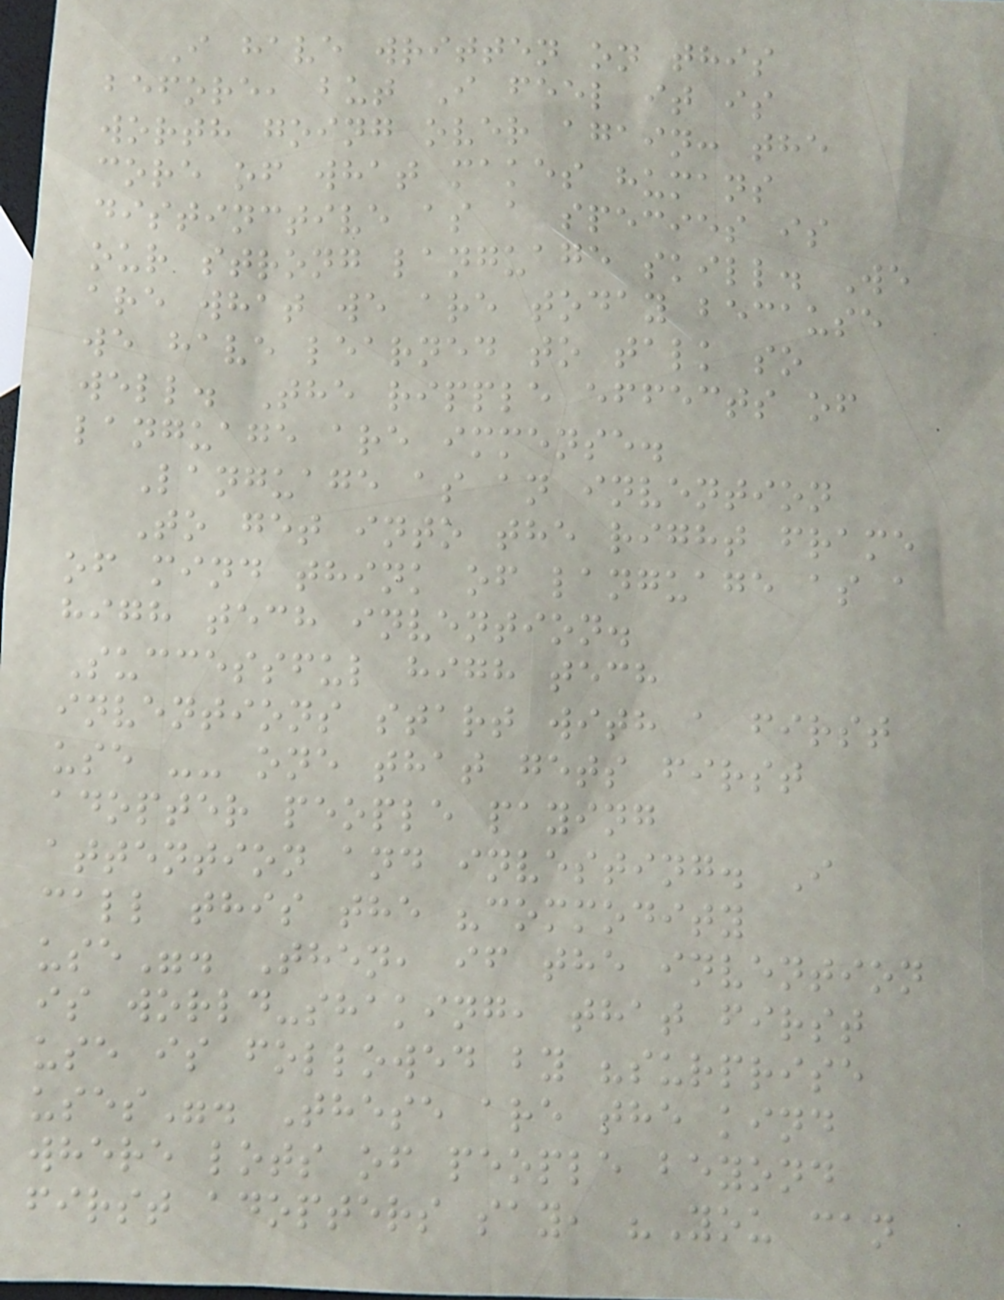I have written on this
before, but I feel it is
worth going over again: the
core of what makes humans
distinctive as a species is
our strong language skill. We
are what we are today because
we have learned to talk so
well. The ripple effects of
language are immense.
Language as an invention
To get into the right frame
of mind think of language as a
high tech invention.
Successful high tech
inventions start with a first
use -- one that gets first
adopter people paying
attention and investing. I
call this the "commodity
use". Then, if the invention
is world-shaking, that first
use is followed by "surprise
uses". These are the kind
where lots of people beyond
first adopters say, "You can
